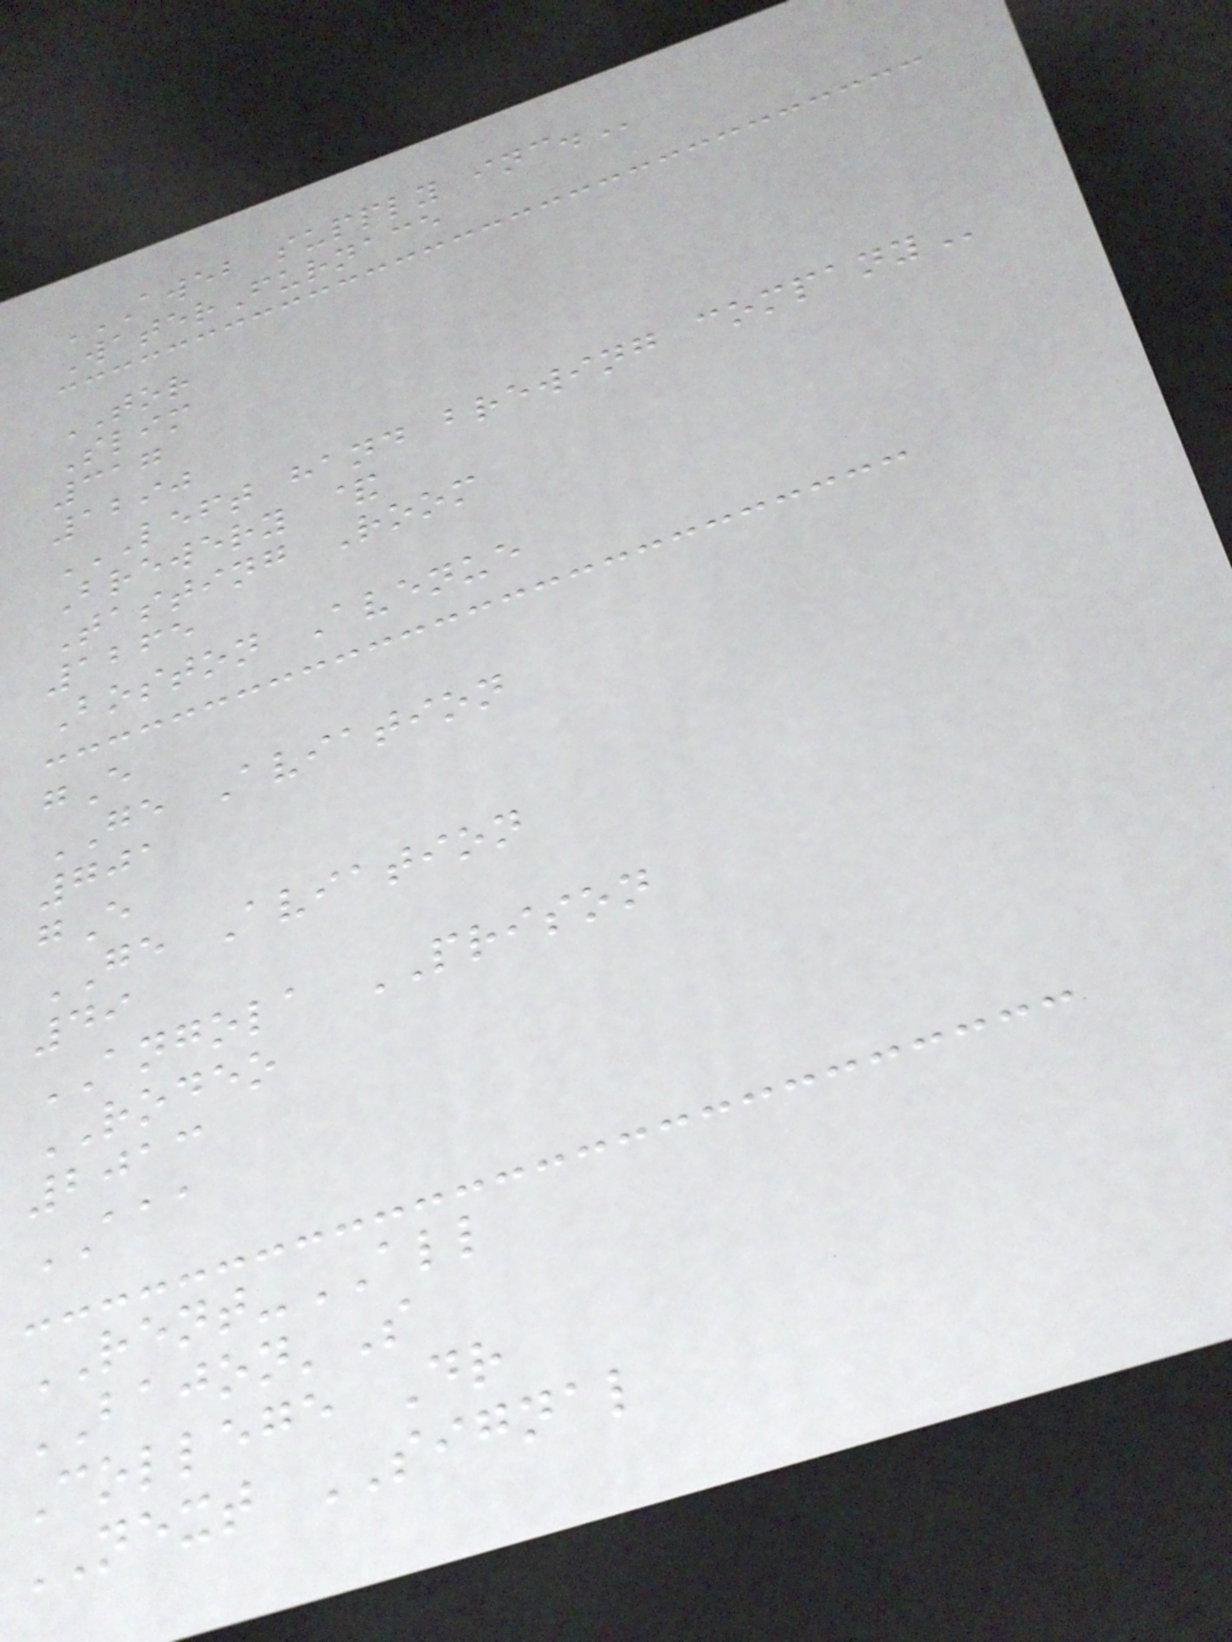AWEB SUPPLY INC.
WaterFurnace
TOR
Slim
317
1290
LEFT HAND BREWING COMPANY
Brewery &
Tasting Room
1265
Boston Avenue
gE
GE Aviation
701
gE
GE Aviation
49
ANGOLA PRISON
RODEO
2013
AAA
RENT-ALL
BAJON'S
College Dr
NEXT SIGNAL
